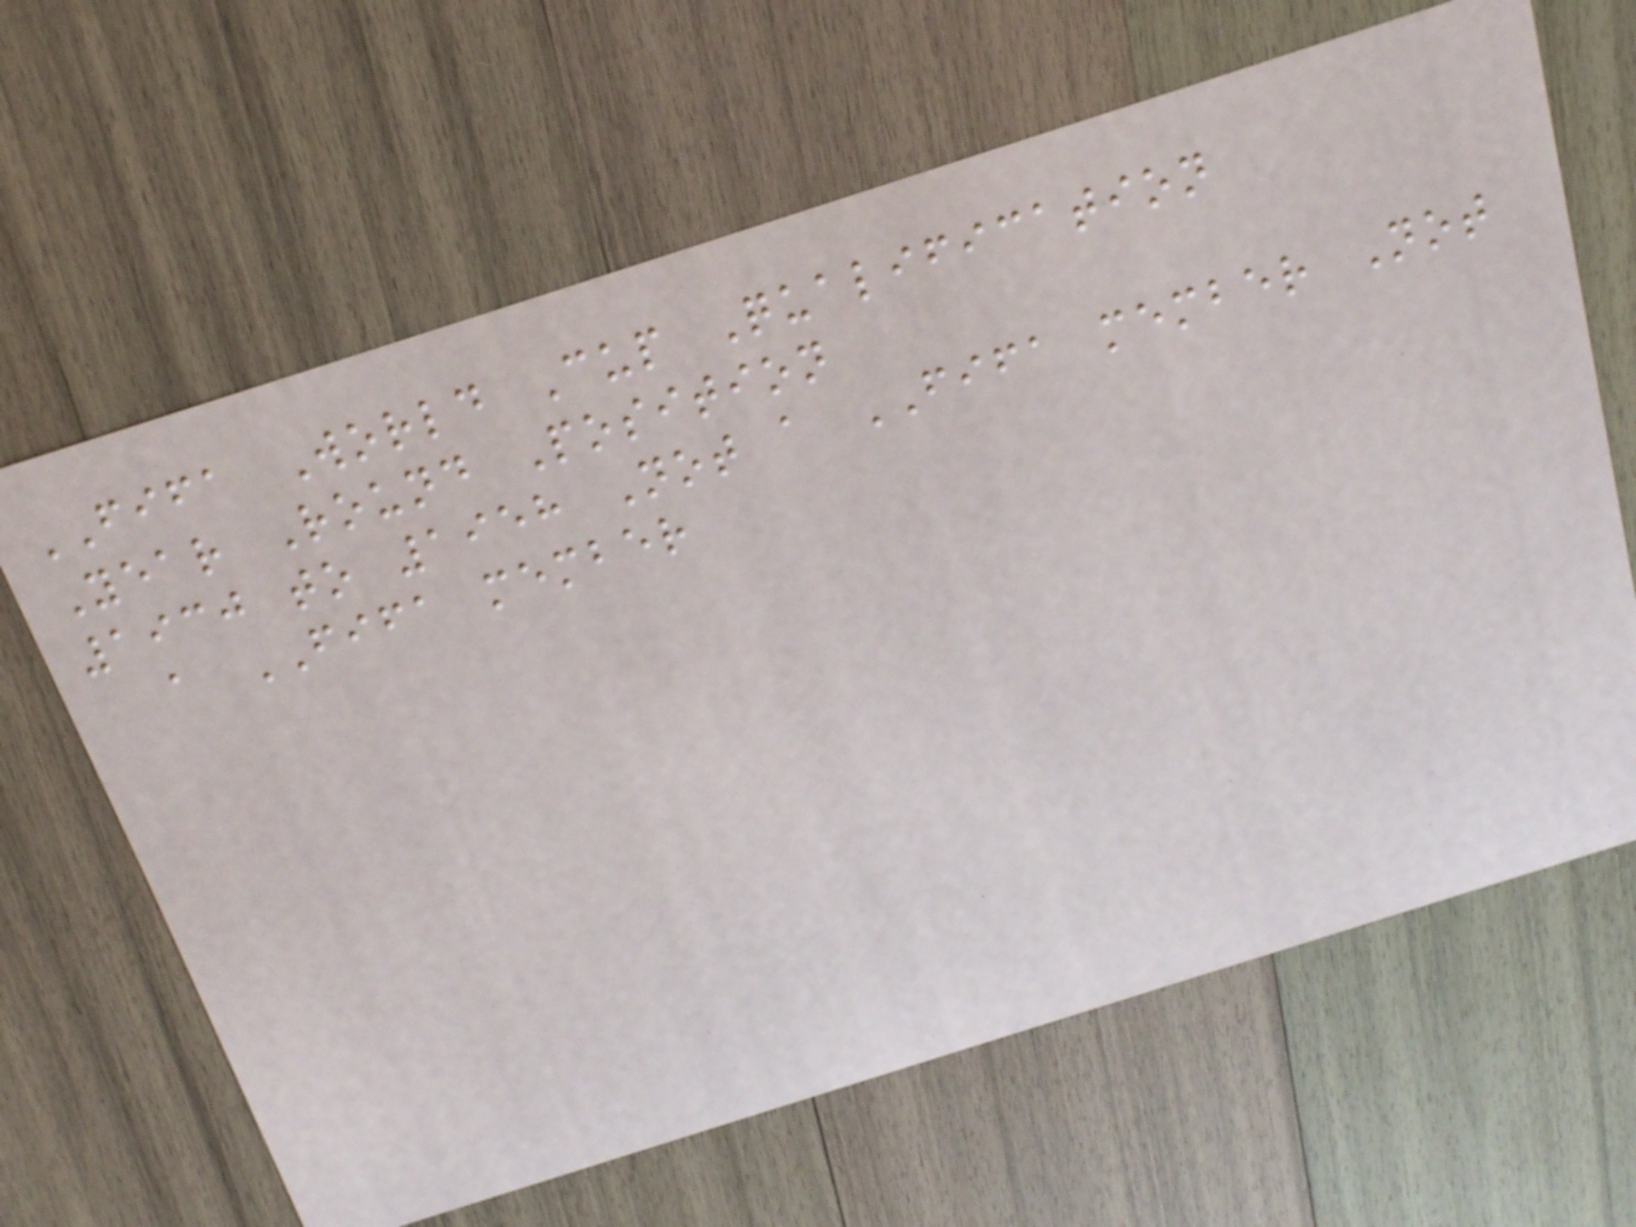FIFA World Cup Qualification
Year Round Position
1930 to 1958 Not a FIFA member Not
a FIFA member
